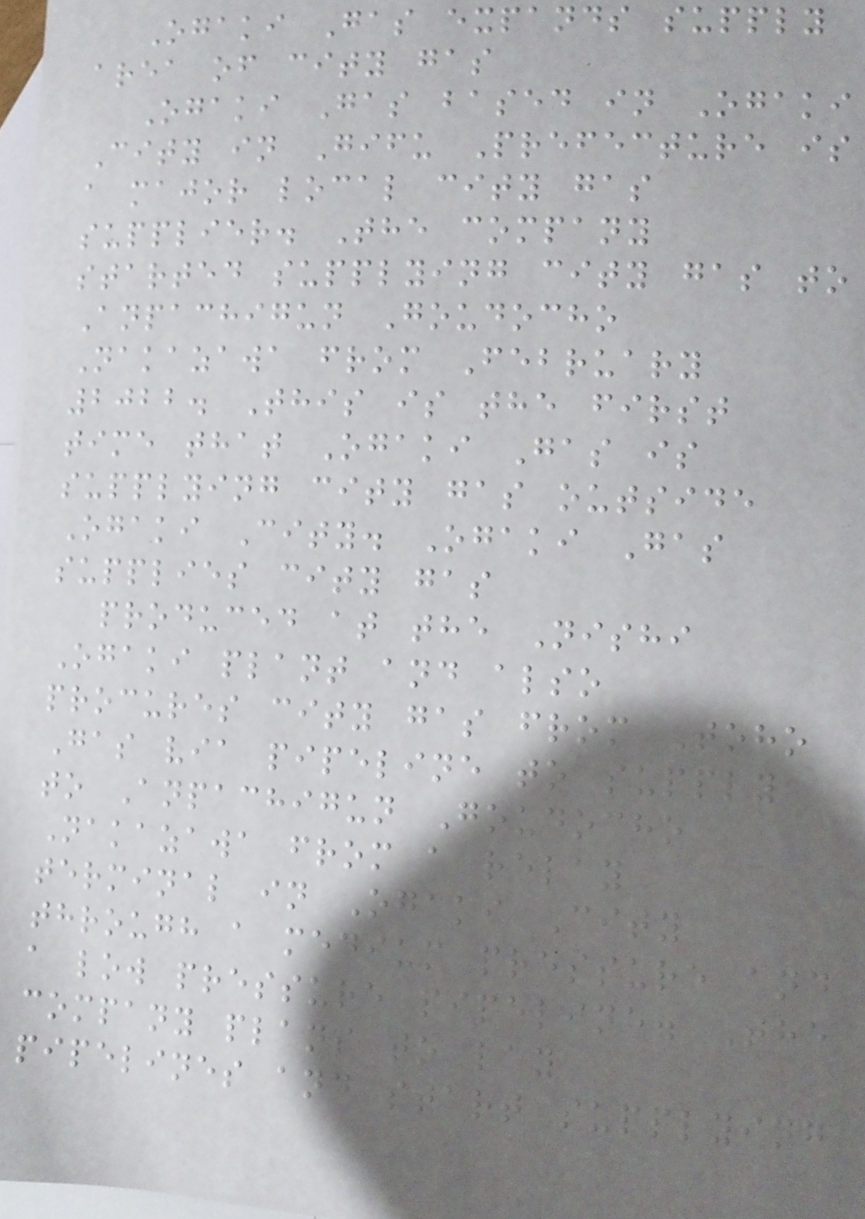Ogaki Gas expands supply
area of city gas
Ogaki Gas based in Ogaki
City in Gifu Prefecture is
a major local city gas
supplier. The company
started supplying city gas to
Anpachigun Goudocho
Nakazawa from February
2022. This is the first
time that Ogaki Gas is
supplying city gas outside
Ogaki City. Ogaki Gas
supplies city gas
produced at the Nishi
Ogaki plant and also
procures city gas from Toho
Gas via pipeline to supply
to Anpachigun Goudocho
Nakazawa from a relay
terminal in Ogaki City
through a medium pressure and
a low pressure pipeline. The
company plans to lay
pipelines and start supplying
